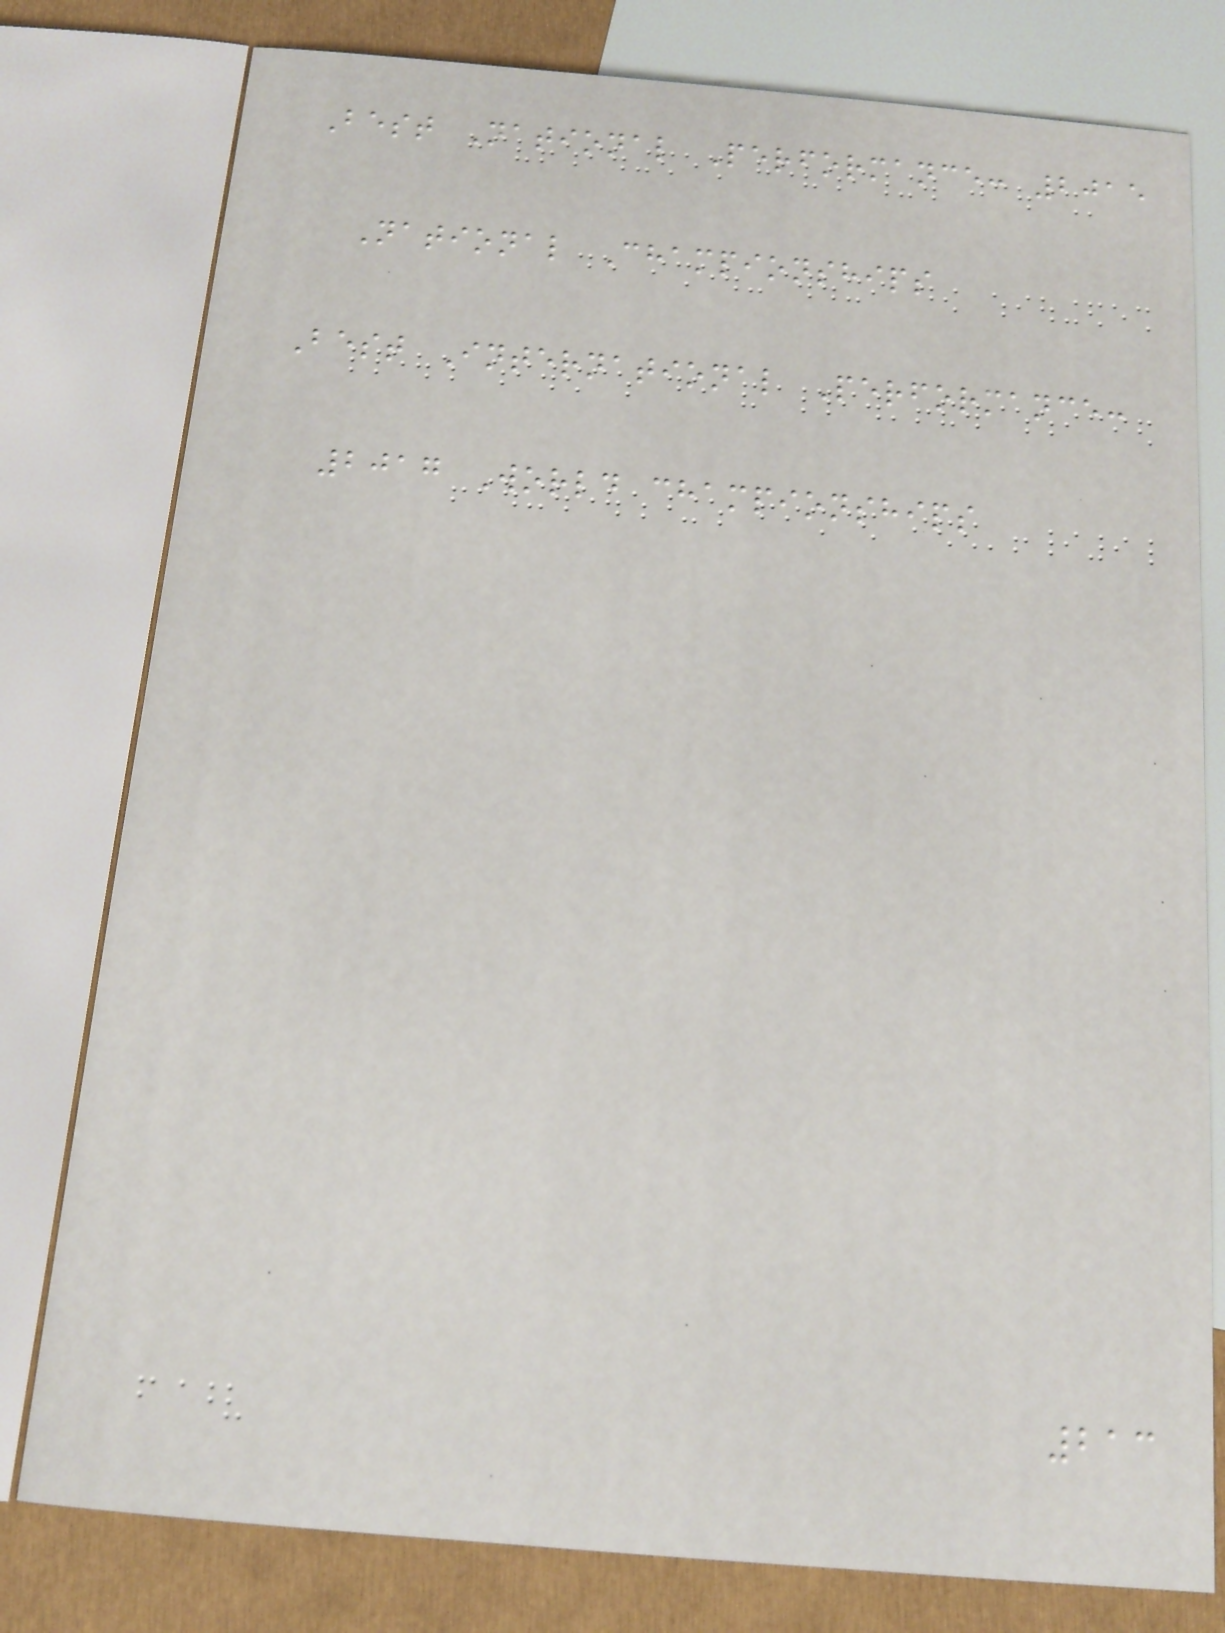Best National Performance: 2015
National Championships
Best International Performance:
2017 World championships
213
